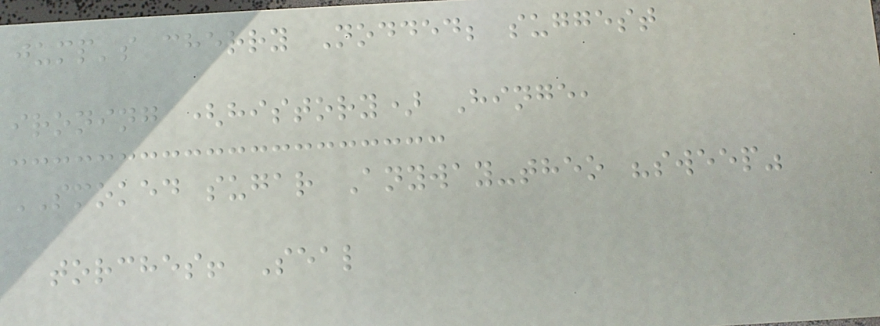jump's cherry Nodded; suggest
ironing (history) Hinge,
SMOKED sugar Anyway-theo "sweep"
torches! Seal
